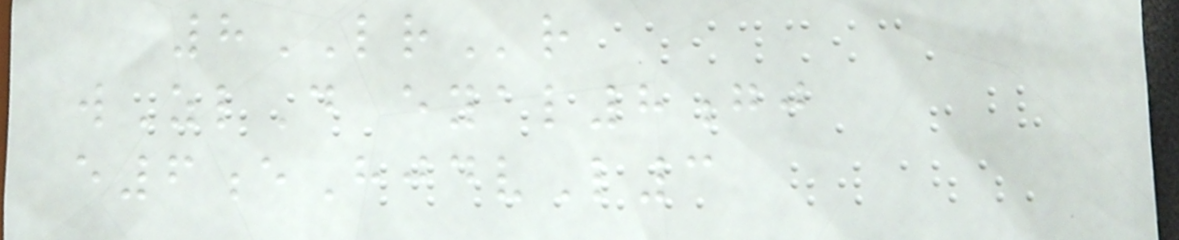8LRr
wZlD eyal8gj
e6eHjdvL3
